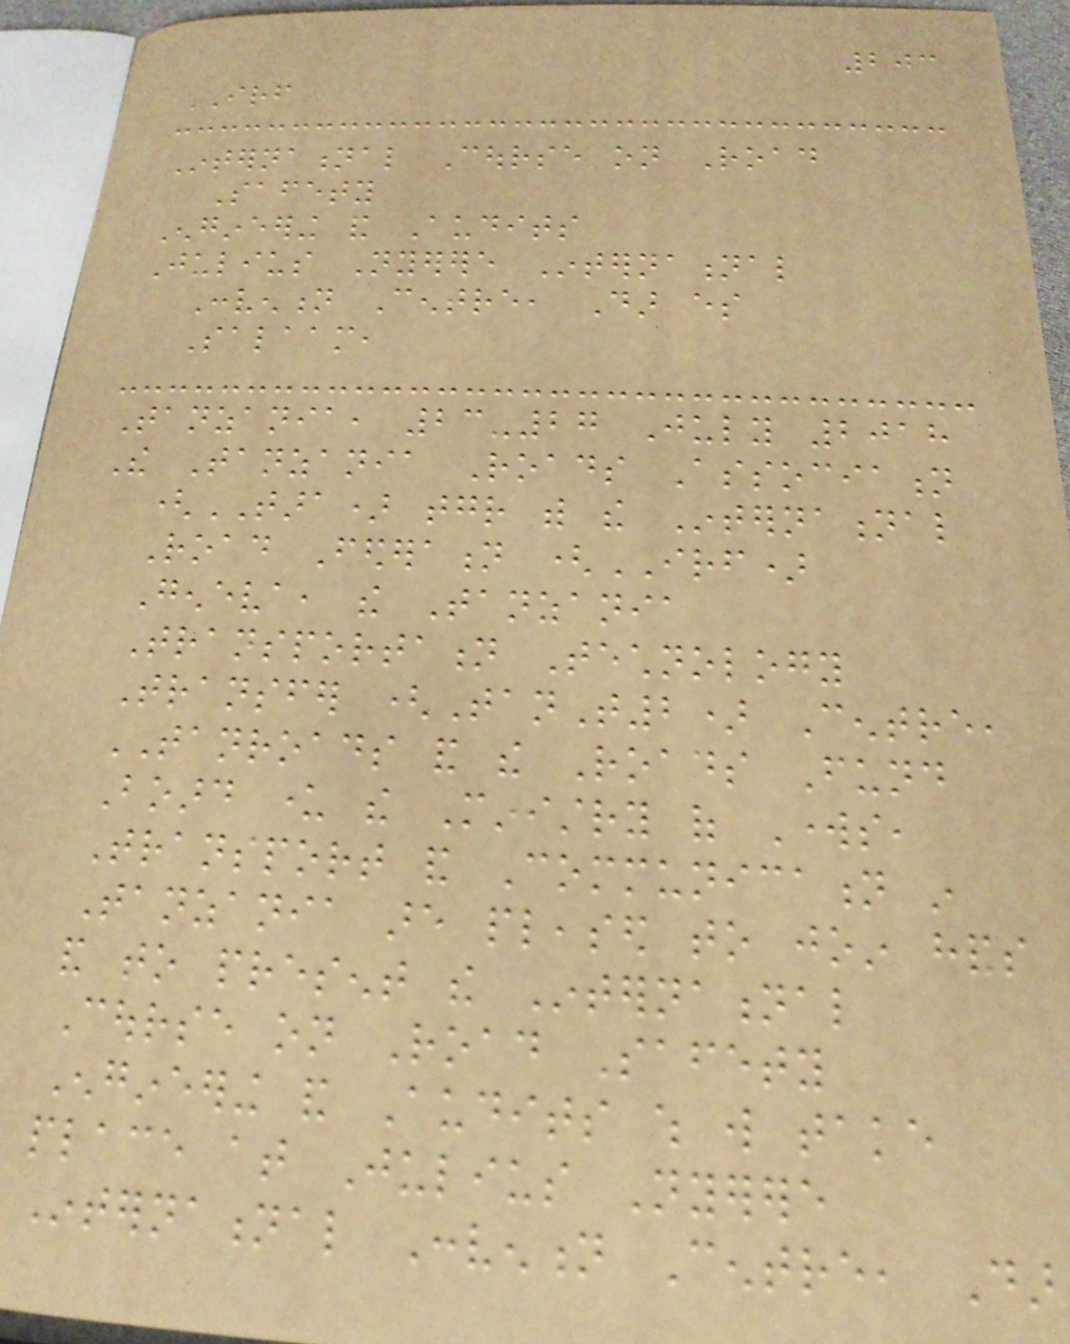203
IRF
International Course on Road
Safety
Engineering and Audits
Julius Nyerere International
Convention Centre, Dar es
Salaam,
Tanzania, 23-27 July 2018
The Tanzania Roads Association
(TARA) together with the International
Road Federation (IRF)
Geneva, the Tanzania
Transportation Technology
Transfer (TanT2) Centre,
TANROADS and the Roads Fund
Board under the Ministry of Works,
Transport and Communication in
Tanzania are pleased to join hands
and to present the International
Course on Road Safety
Engineering and Audits which will take
place at Julius Nyerere
International Convention Centre, Dar
